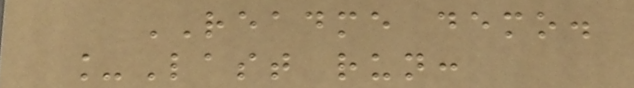README demo.
_Last run:
